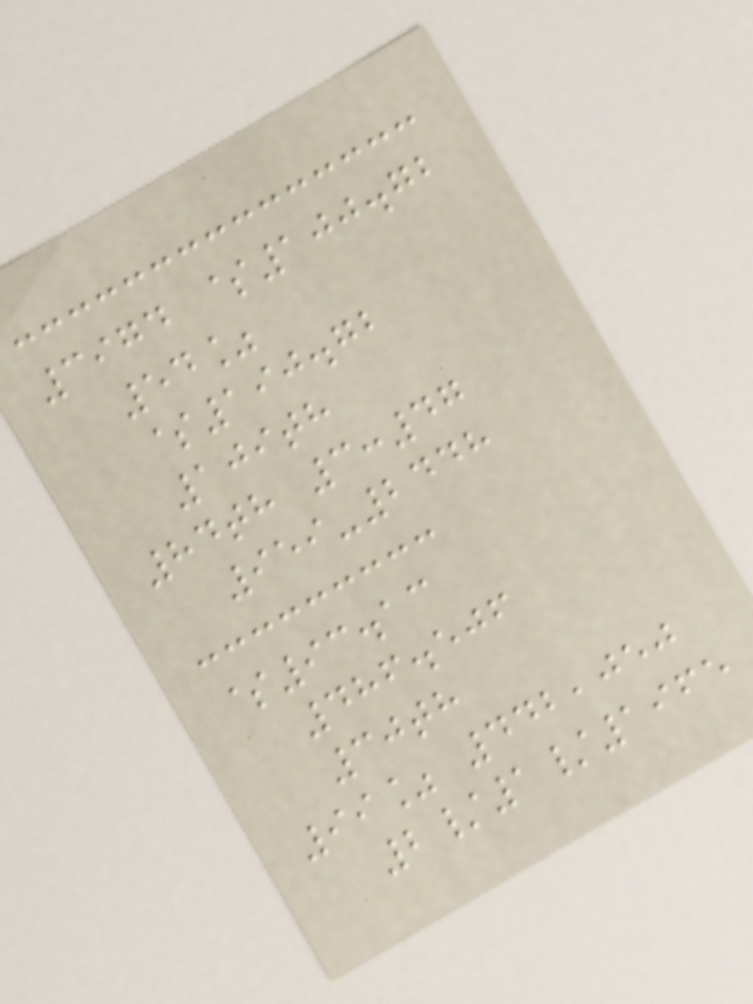3974 $100.72
54%
$190.72
109th
84th 3:47
959-2448
$93.13
486.506
30th
99% 442,050
2/1/1965
